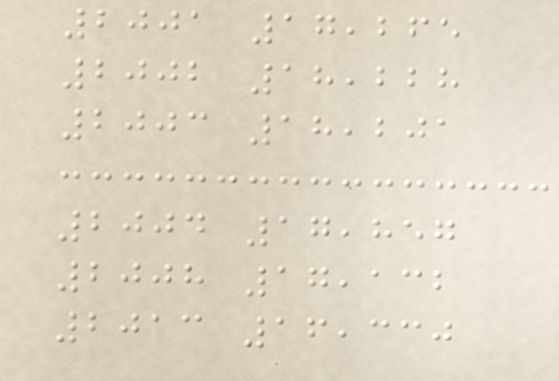2001 17,265
2002 18,228
2003 18,201
2004 17,857
2008 17,132
2013 16,330
